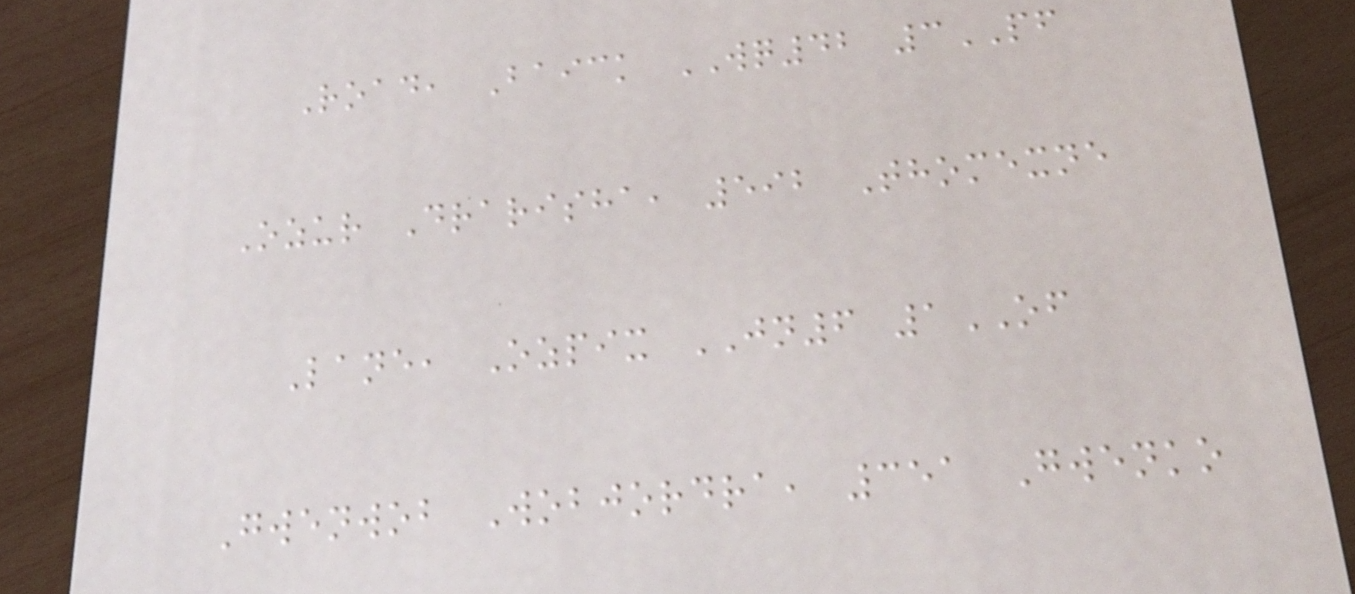Road, Baick WQ42 3PF
Ozur Drarisha, 592 Thomexne
Lane, Ozpix JN6 1OF
Gwenwob Wobjordra, 351 Gwenko
